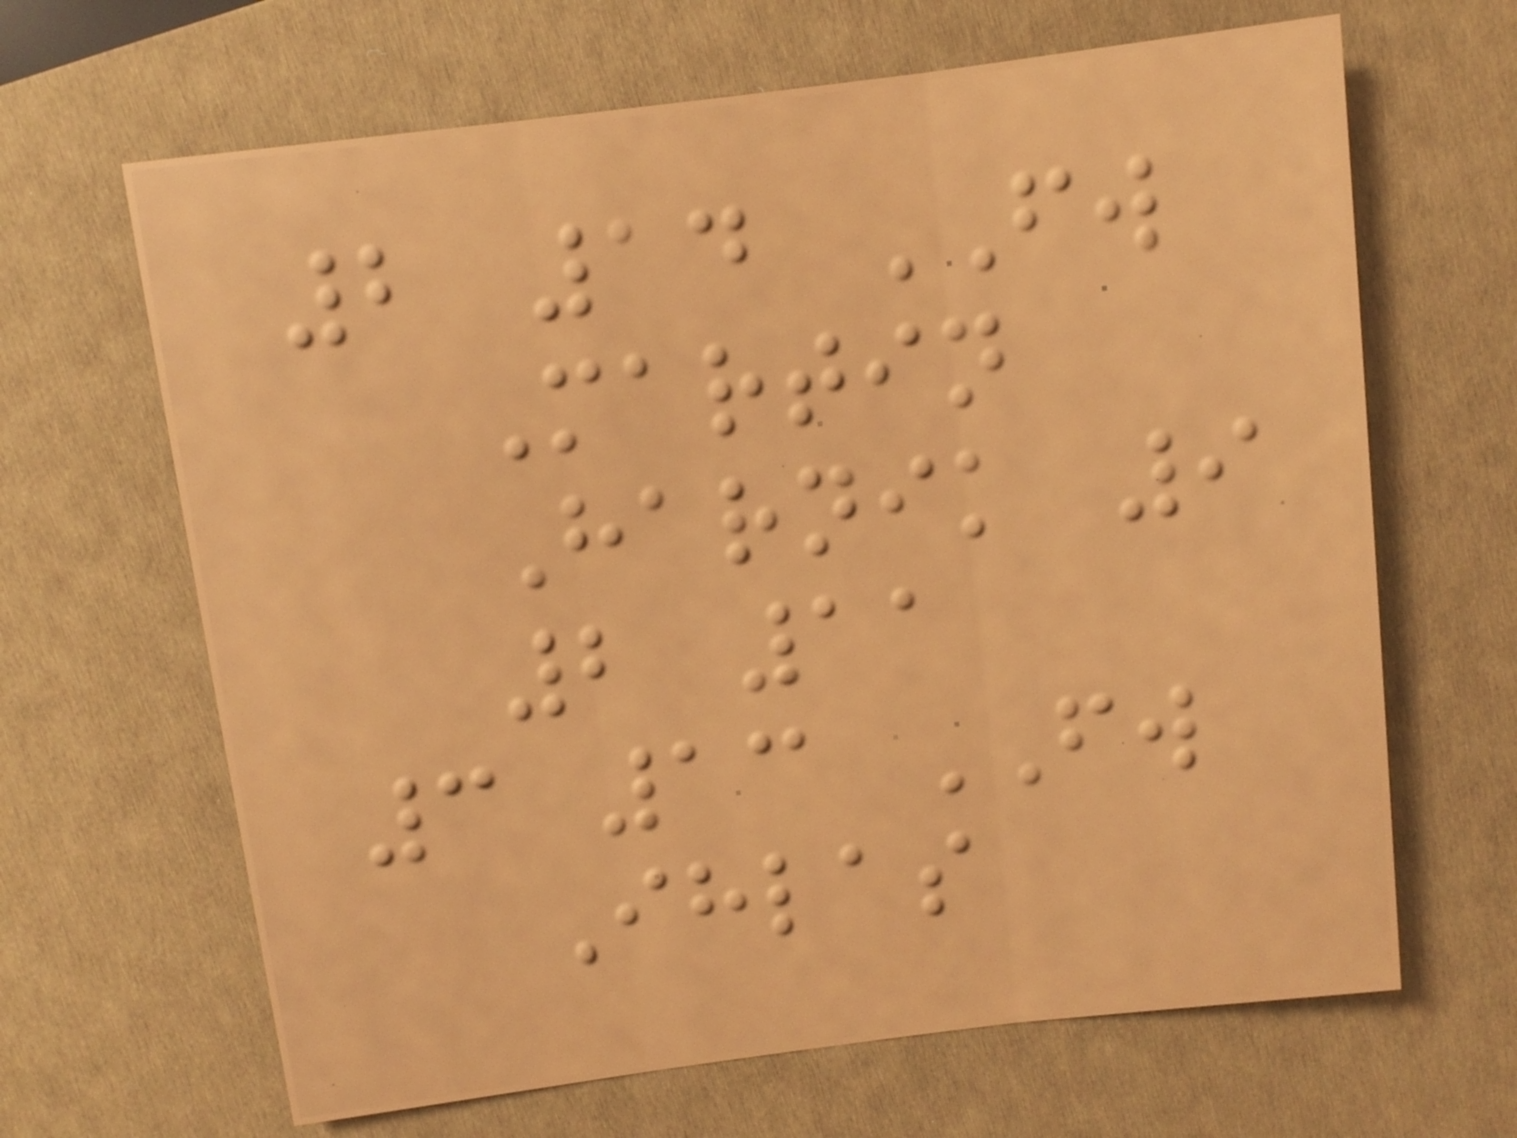2 14 FW
Martin
Harnik 9
2 11
3 13 FW
Ihlas
